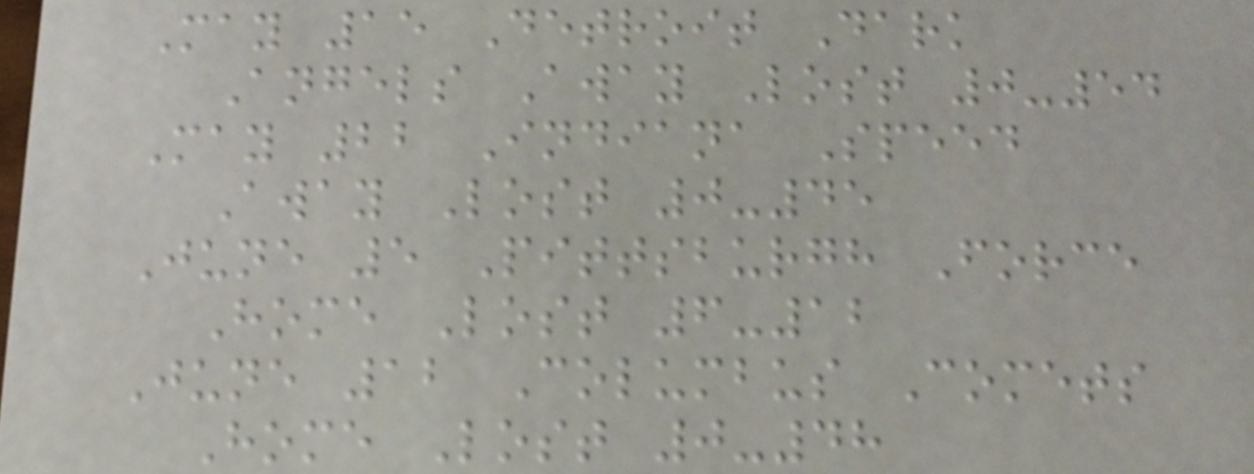May 15 Detroit Dark
Angels Away Lost 0-54
May 22 Indiana Speed
Away Lost 0-45
June 5 Pittsburgh Force
Home Lost 6-12
June 12 Columbus Comets
Home Lost 0-48
